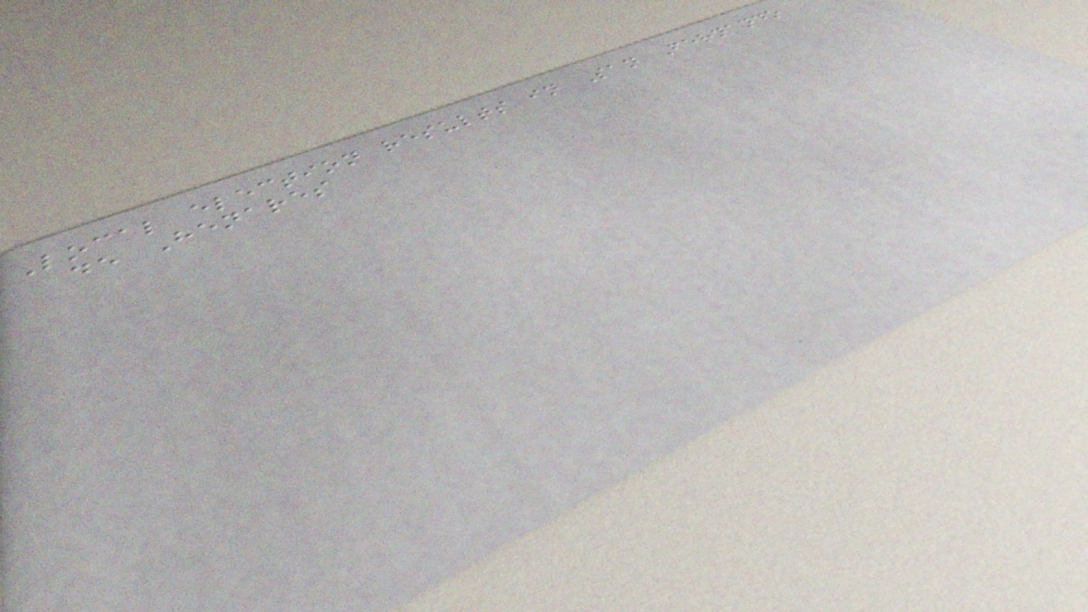Local election results in San Fernando
de Henares
